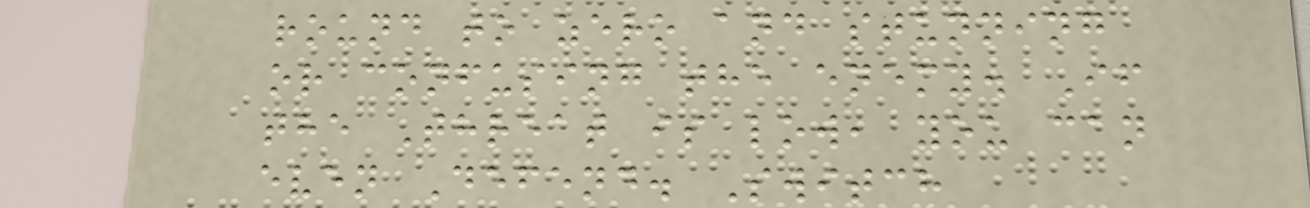round to zero and stunning
or confusing the enemy. If
the Threat is low, you can
even Defend. Switch
